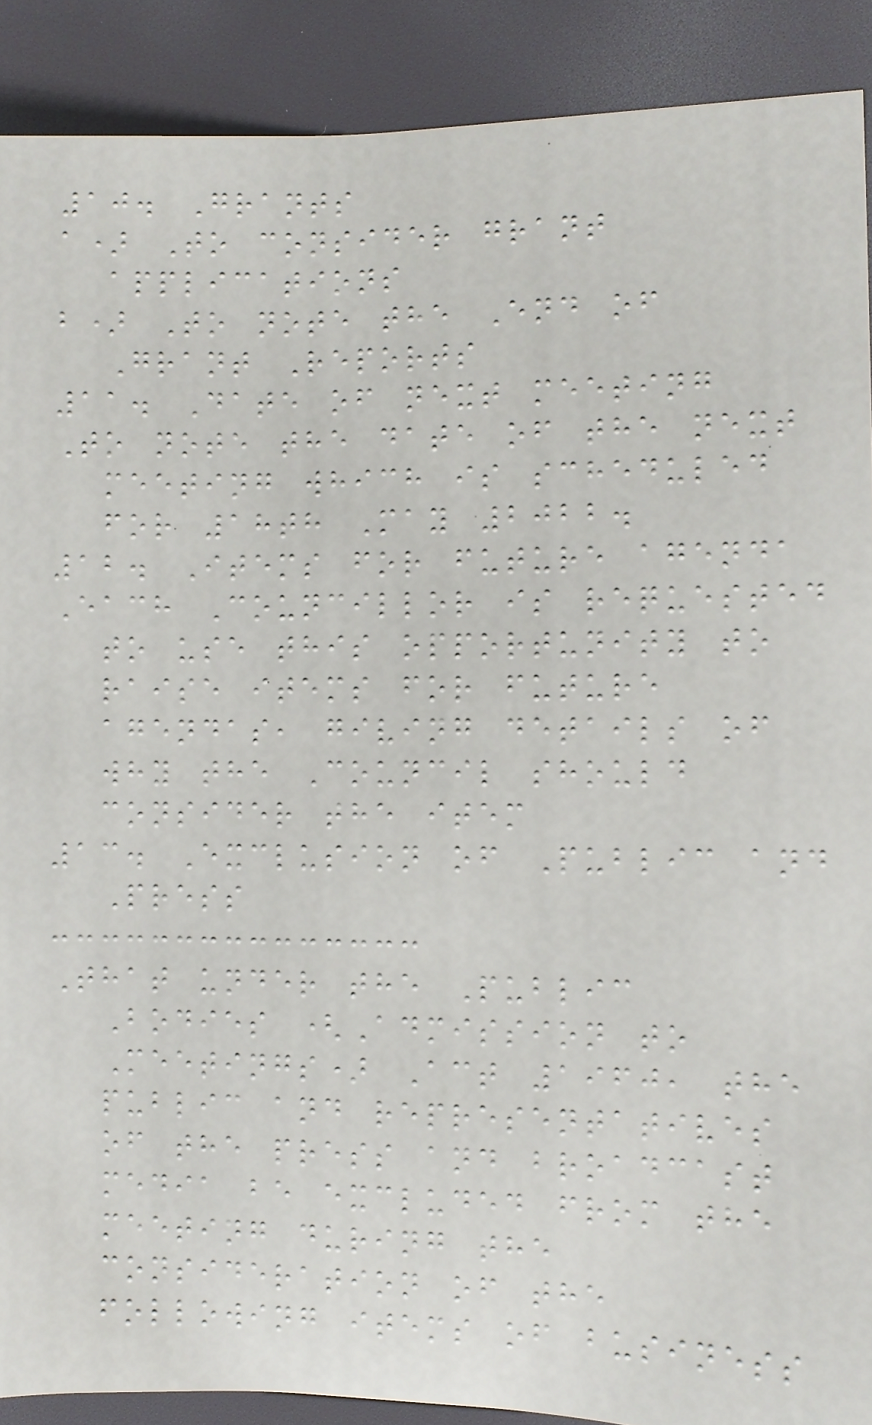10. Grants
a) To consider grant
applications
b) To note the End of
Grant Reports
11. Date of next meeting
To note the date of the next
meeting which is scheduled
for 18th May 2022.
12. Items for future agenda
Each Councillor is requested
to use this opportunity to
raise items for future
agendas, giving details of
why the Council should
consider the item
13. Exclusion of Public and
Press
That under the Public
Bodies (Admission to
Meetings) Act 1960, the
public and representatives
of the press and broadcast
media be excluded from the
meeting during the
consideration of the
following items of business
